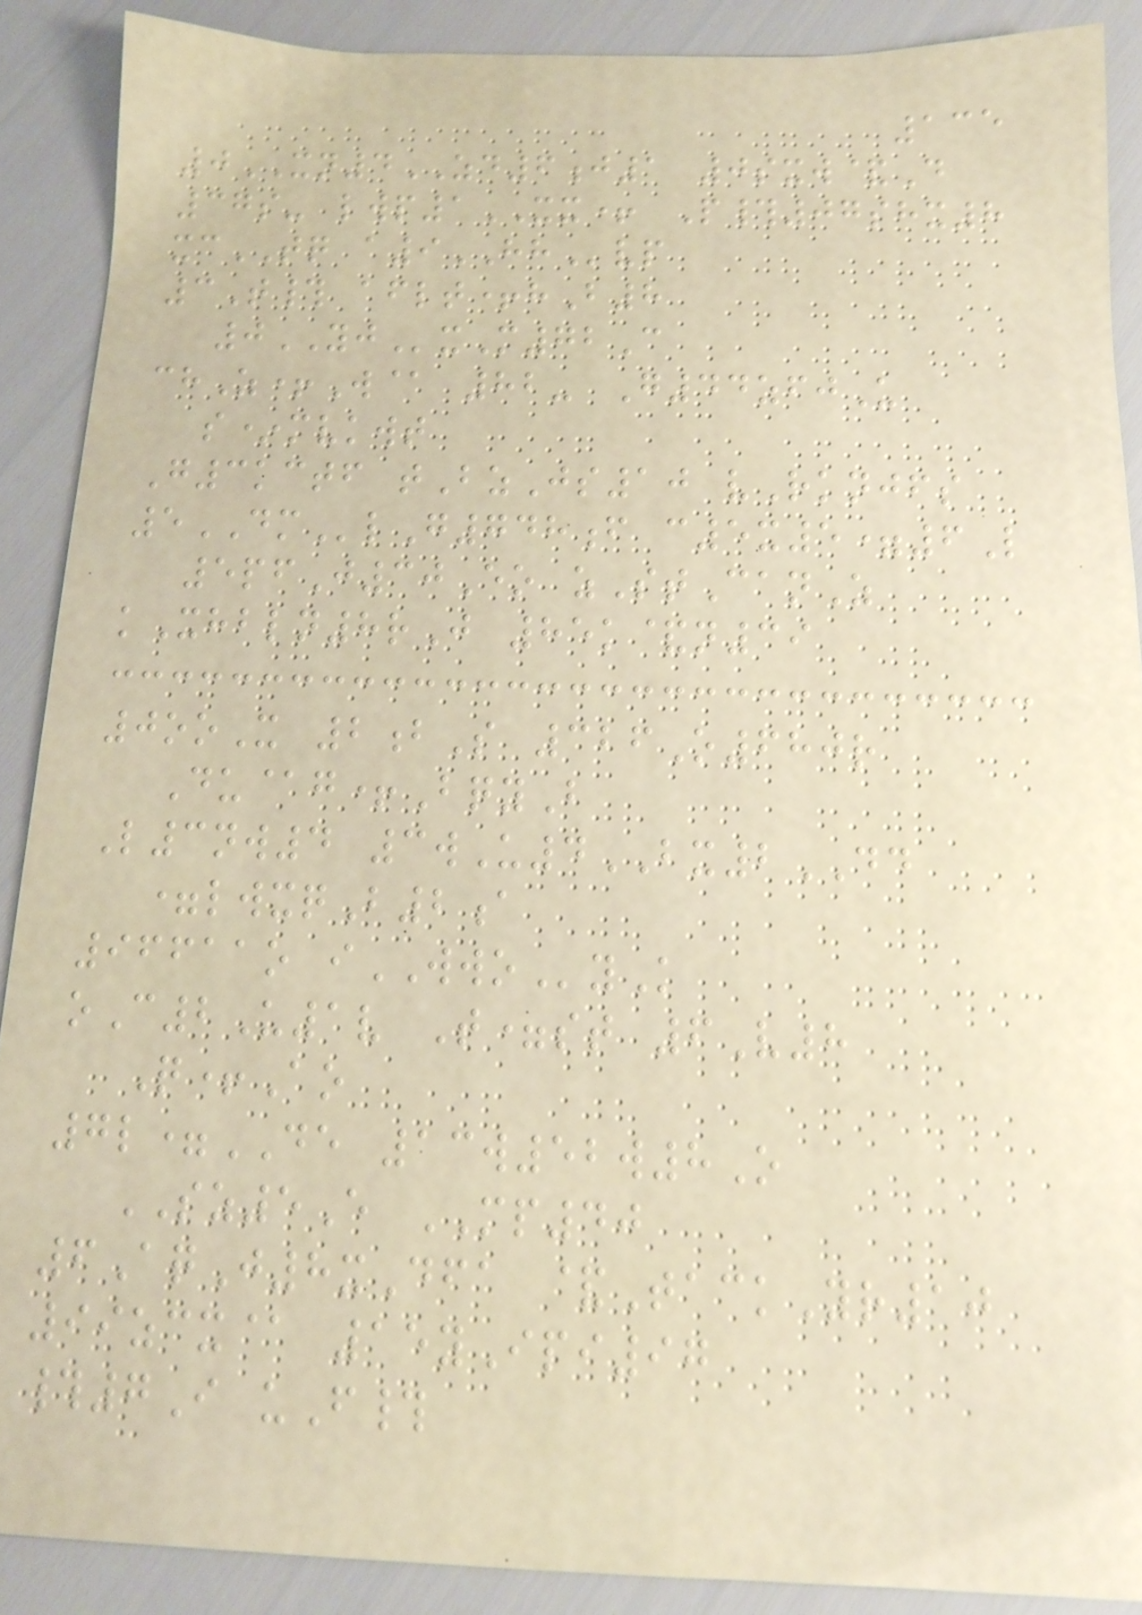135
0XN4ZD6j1 0sxw&D
37s- lwp1XX+ P#07shx8
xcTQ a9HHvp
3T# aflt+hB8
0YJxM72C
chZ+W@ 82- G44zfjU
s*mvkwt
G3kctf tBzJs10 vRknjfs
5DMlG748f c5x5=6L
5pfJ30Eo zStCanZ
kXhbln8rJ 85k&n39
0ooX 2bS 326O680r
Du@g+BqyB
L3nw4 3wU4BX2DD
=lwxqB2a
96611o iWWOyK
oC2U1v T=st 6V8
Q+Ao
7l=DE 13w52w8O
SZ5E MP40
6AqJ8xDfa &TackYr10
99zcx@ 15yIpi97
#7I uF#
